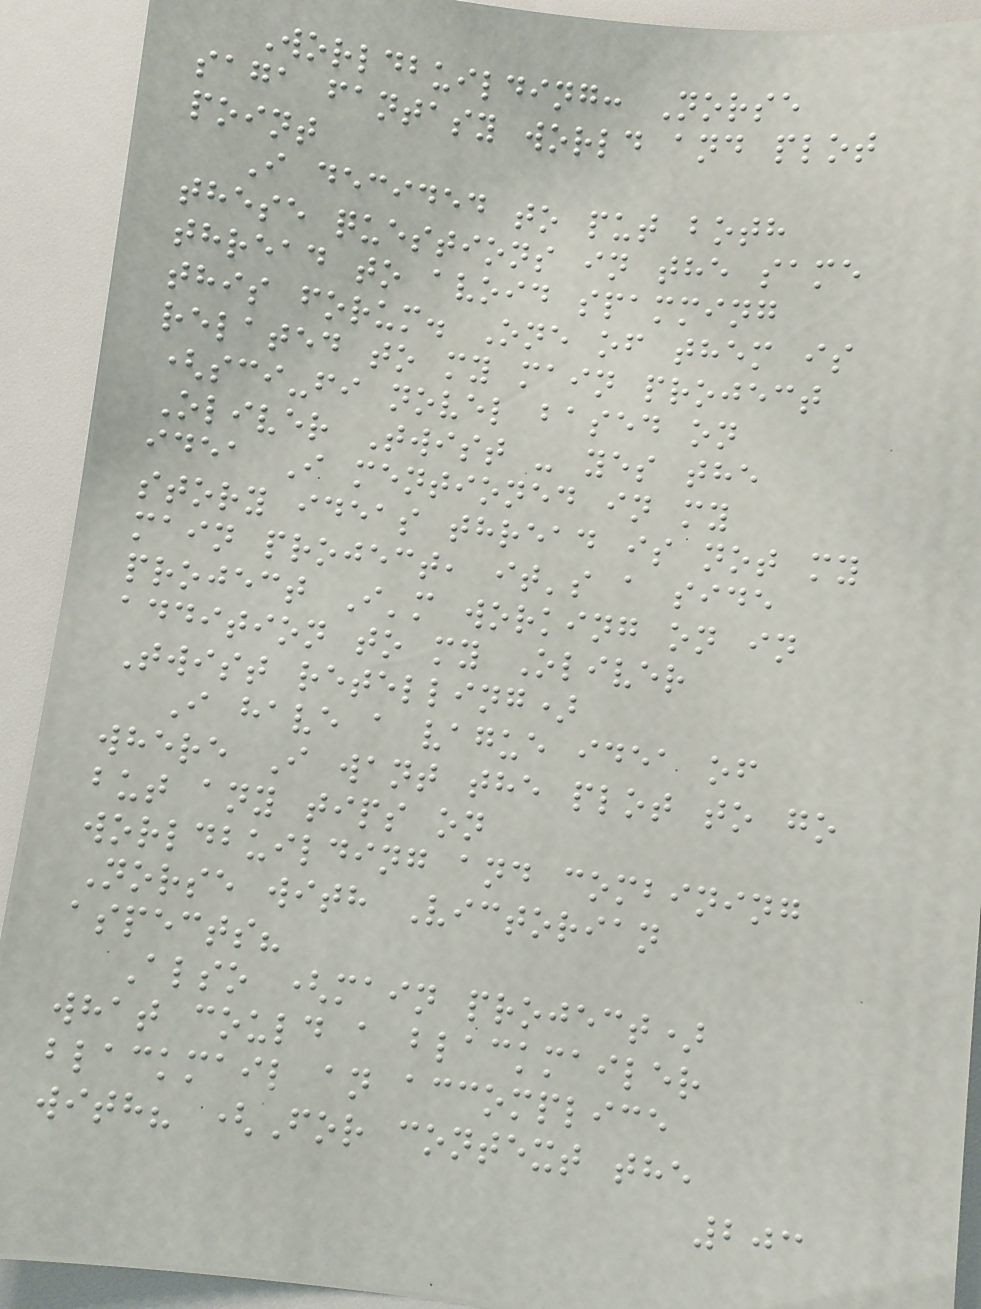Worldbuilding: Norse
saga fantasy world and plot
point
I decided to put both
these questions in the same
thread to avoid spamming
this forum. One of them is
related to my main project
(sci-fi novel based on
Oliver Twist - yes the
idea I mentioned in my
story ideas thread is not my
main project, it's a side
project I'm working on in
addition to my Oliver
Twist retelling)
I have a vague idea of
where I want the plot to go
but any tips on
worldbuilding and combining
Norse with Victorian
aspects?
Also (main project)
what could a blackmailer
blackmail an accomplice
with? (For context the
203
